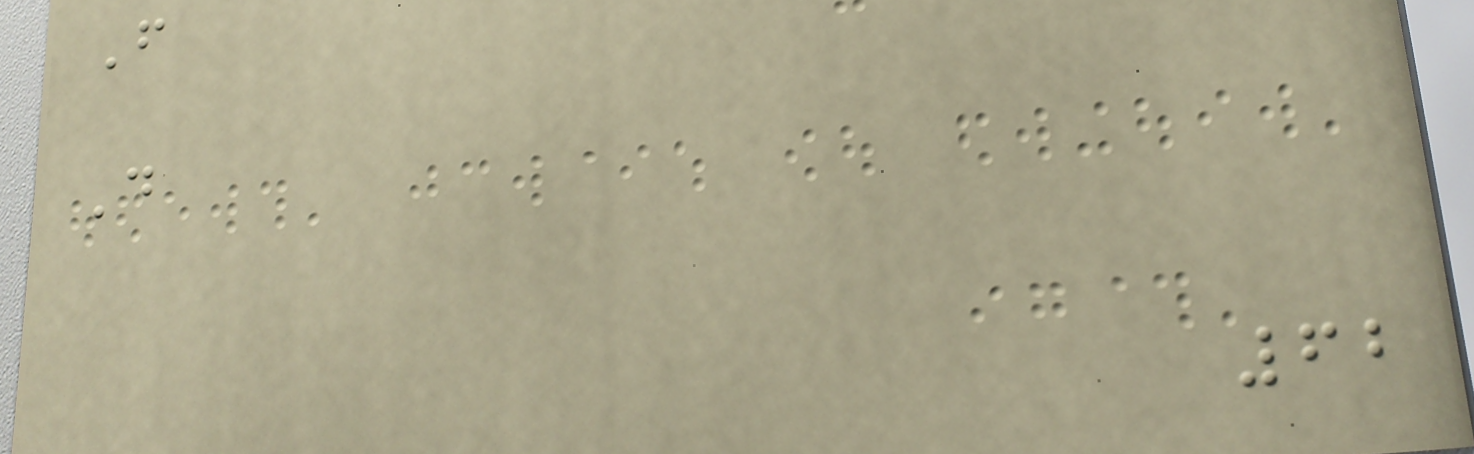F
D
62
